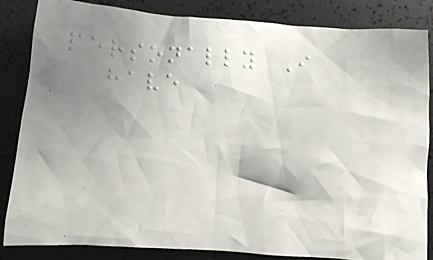personally I
have
